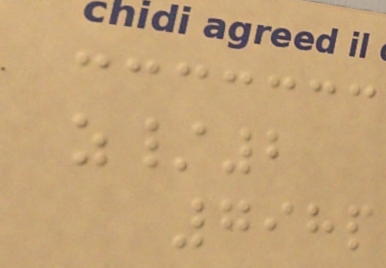z/2
798p
